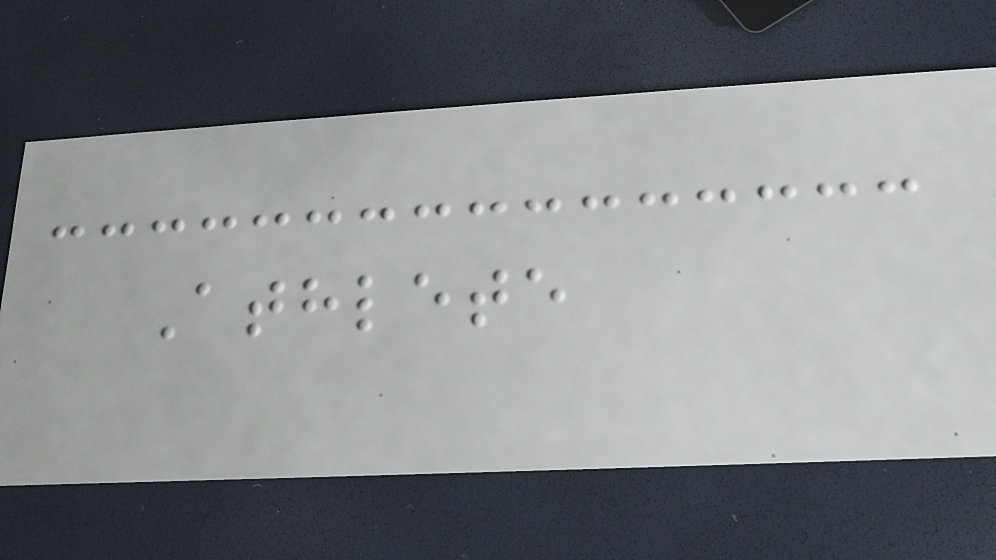Athlete
